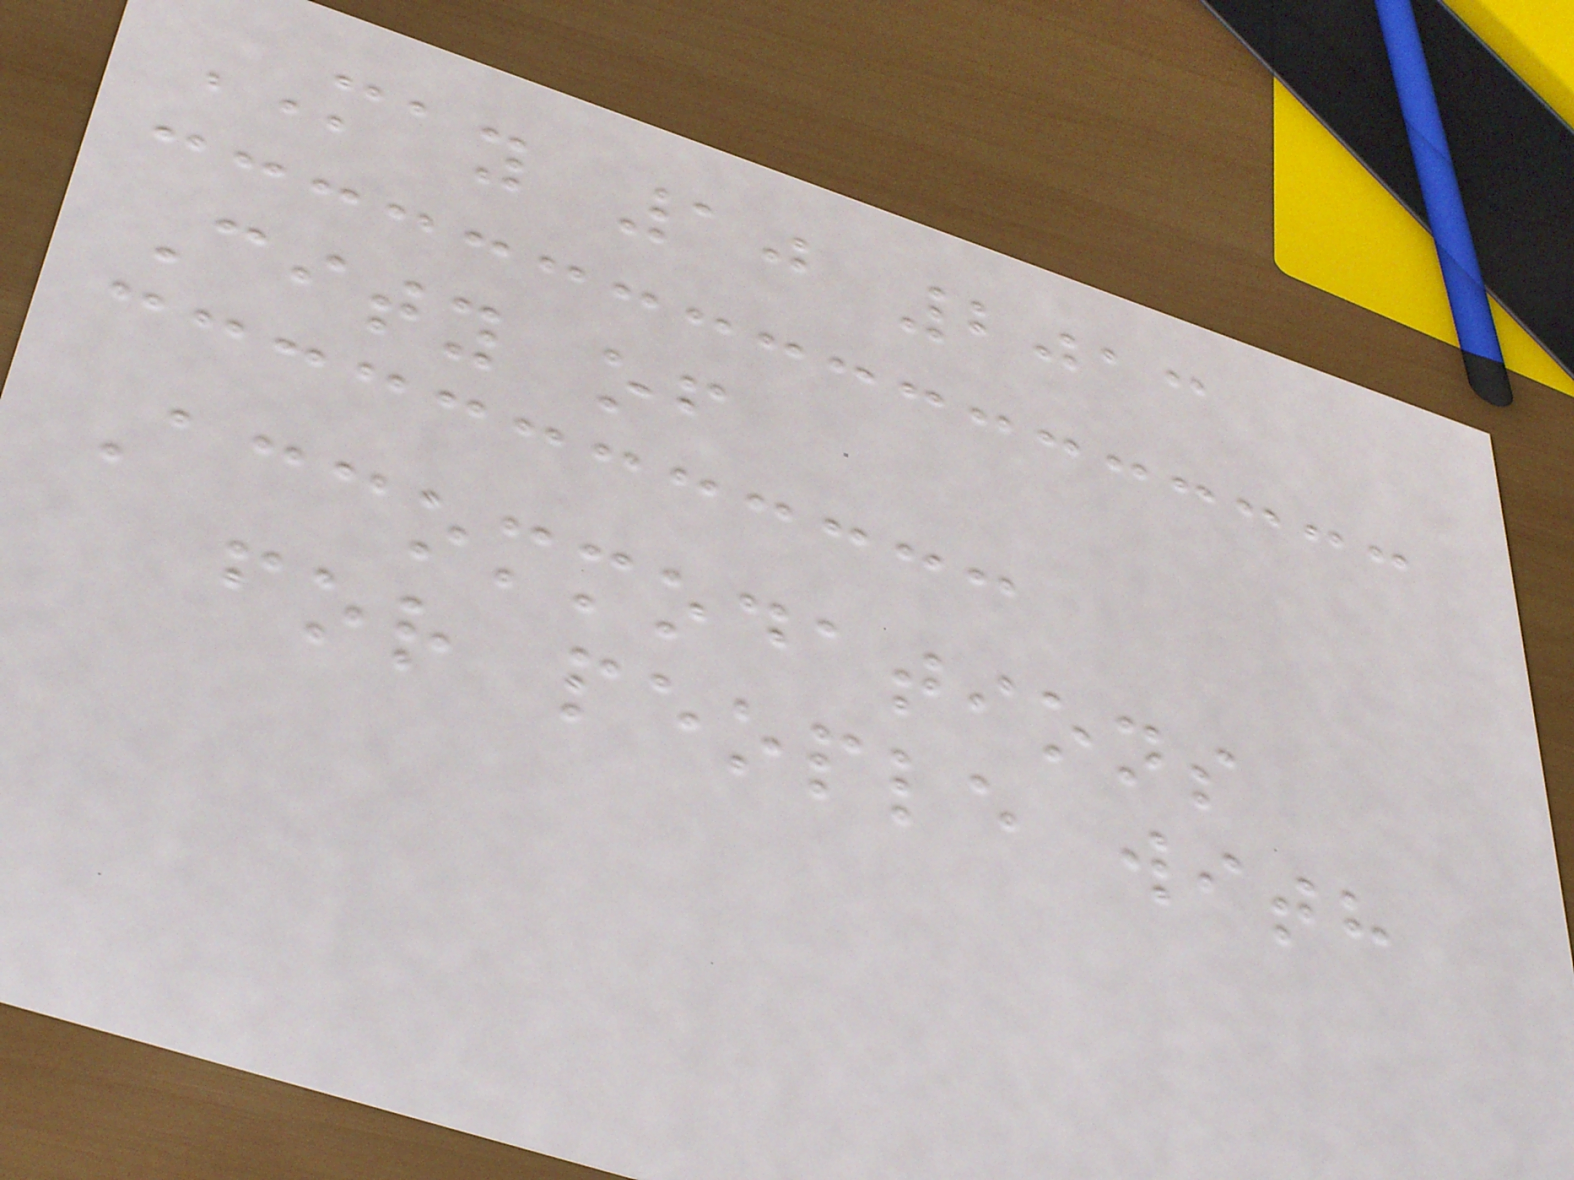MAY 10 2013
City of
Accommodations
for people with
